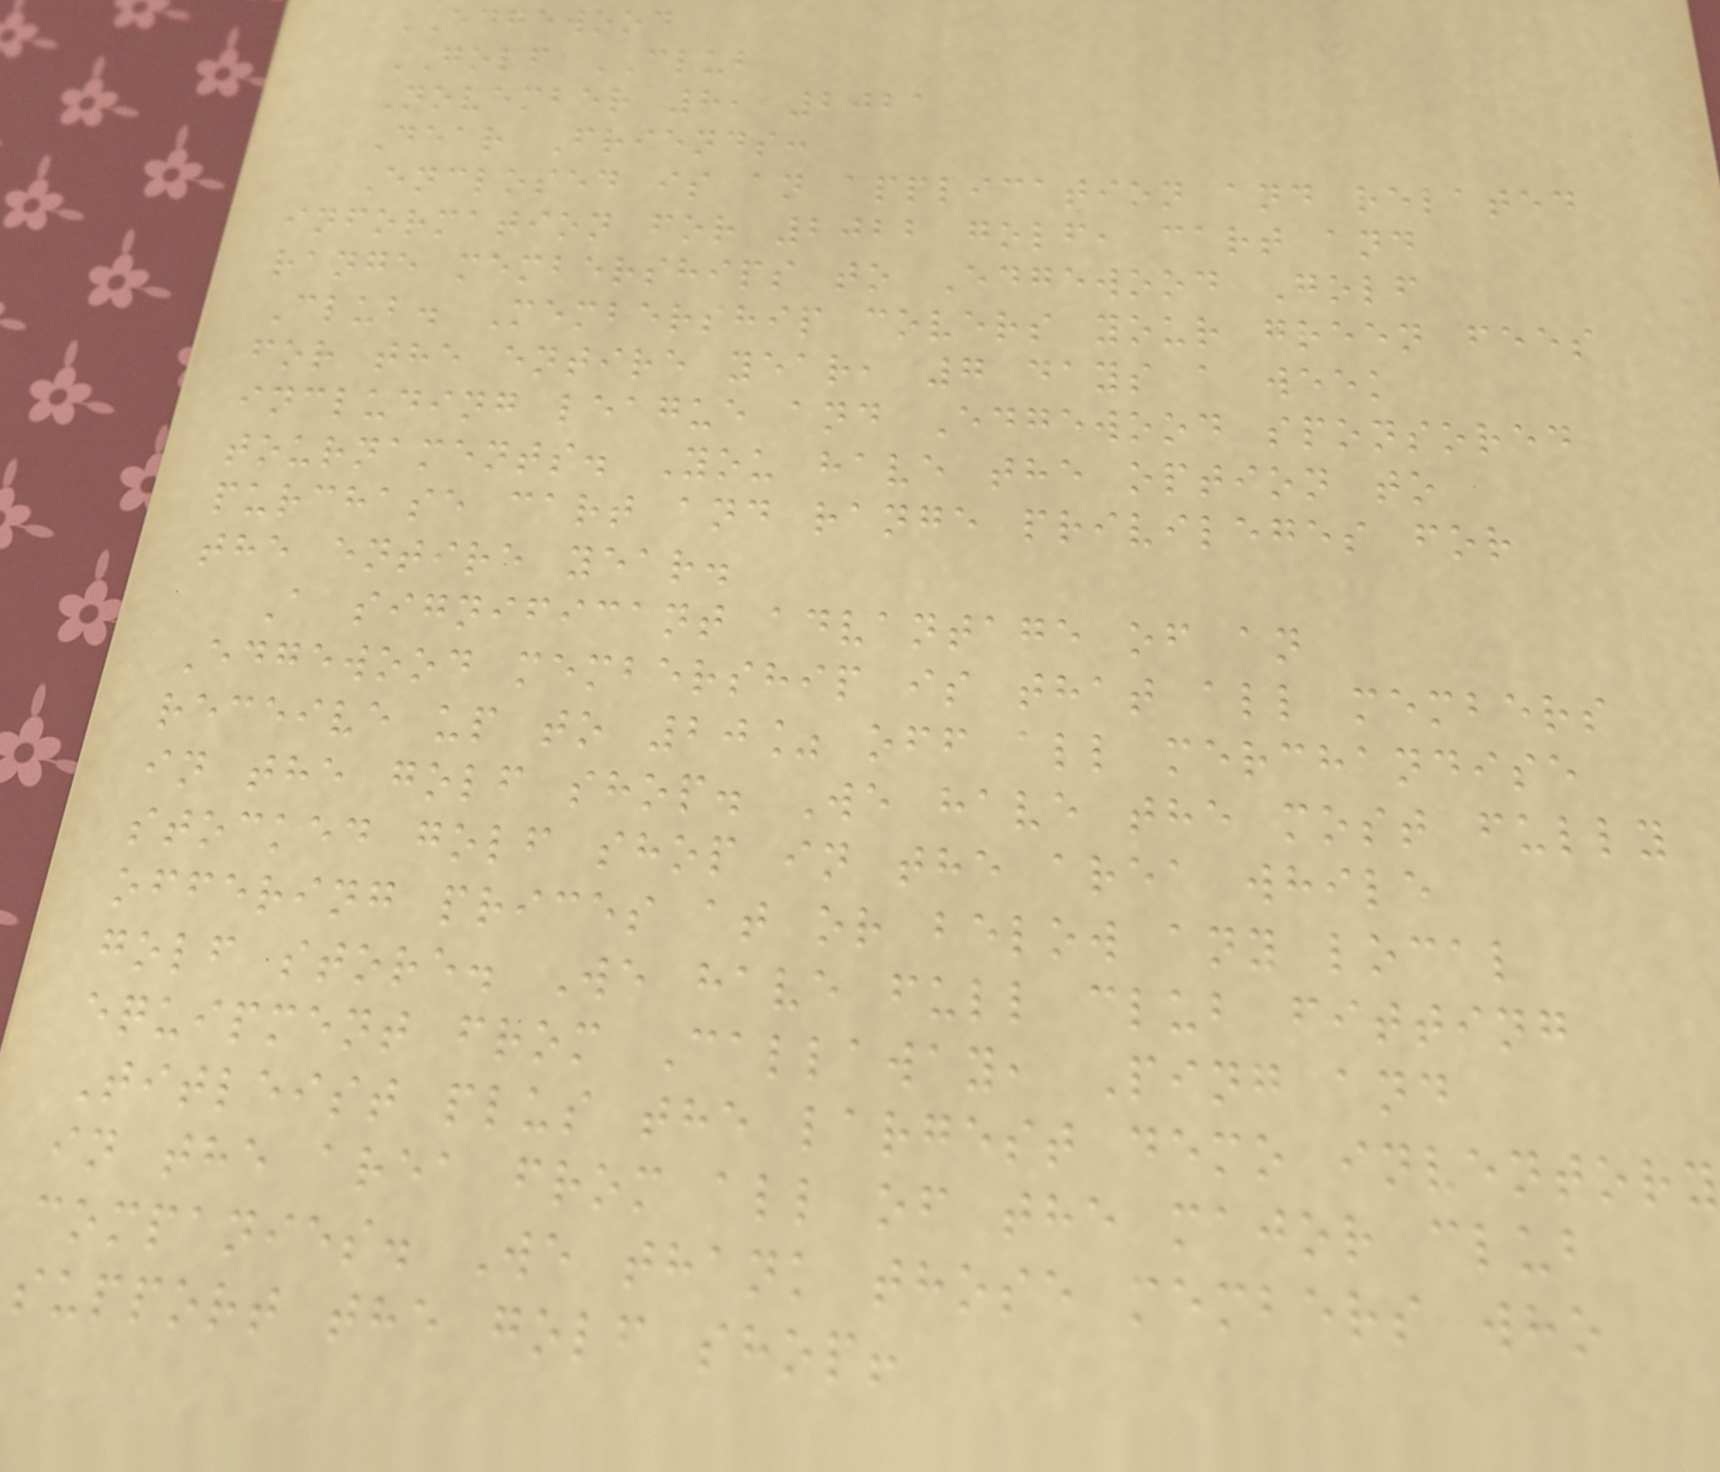EDGEWOOD
GOLF CLUB
November 8, 2021
Dear Friends:
Enclosed is an application and related
information for 2022 golf, cart and
range memberships to Edgewood Golf
Club. Membership covers your green fees
for the entire year, 7 days a week
including league and Edgewood sponsored
tournaments. You have the option to
purchase cart and range privileges for
the entire year.
A significant advantage of an
Edgewood membership is that all members
receive up to 20% off all merchandise
in the golf shop. We have the most fully
stocked golf shop in the area while
offering prices at or below any local
golf store. We have full club fitting
equipment from Callaway, Ping and
Titleist plus the largest demo inventory
in the area from all of the major club
companies. We thank those members who
support the golf shop!
